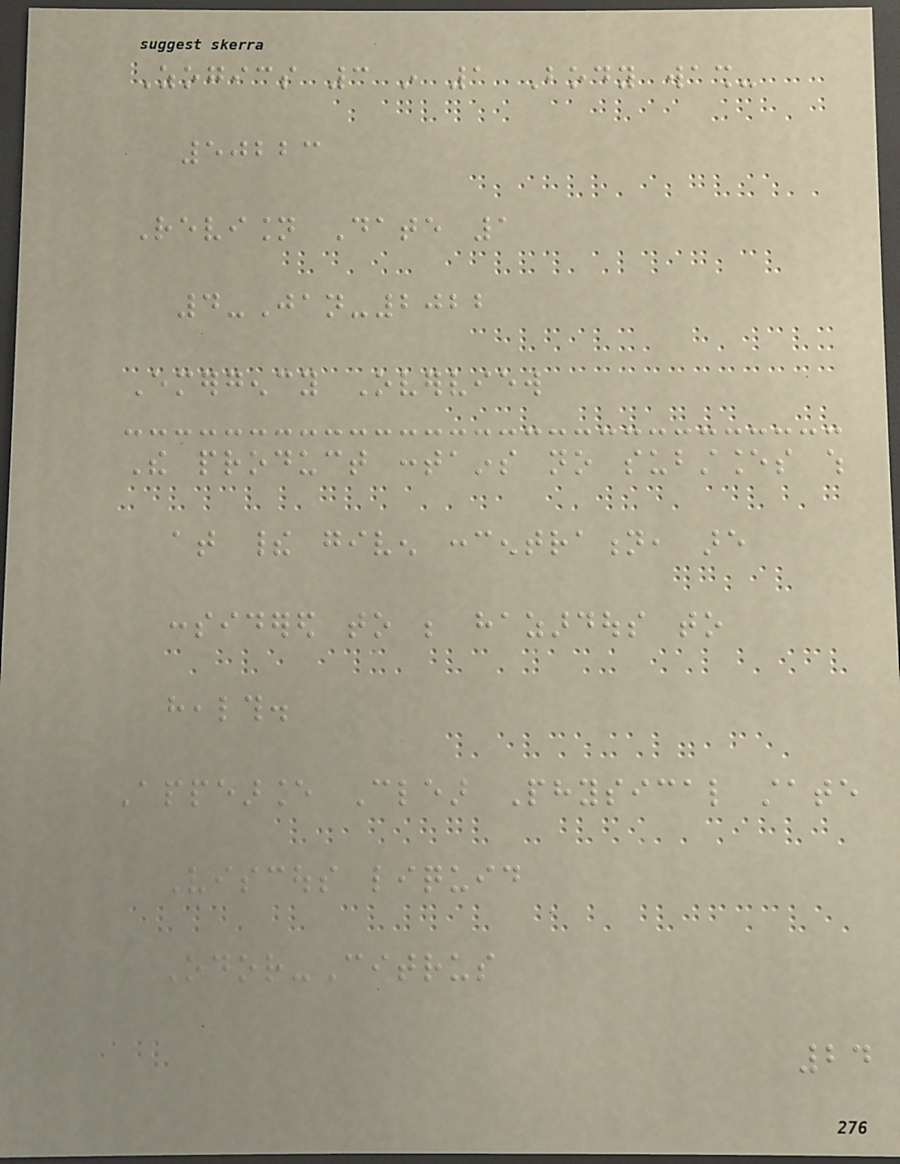Zogics 3 in 1 Body wash-
50223
Revision Date 1
4-Jan-2022
Emergency Overview
The product contains no substances which
at their given concentration, are
considered to be hazardous to
health.
Appearance Clear Physical state
Viscous liquid
Odor-Citrus
24
